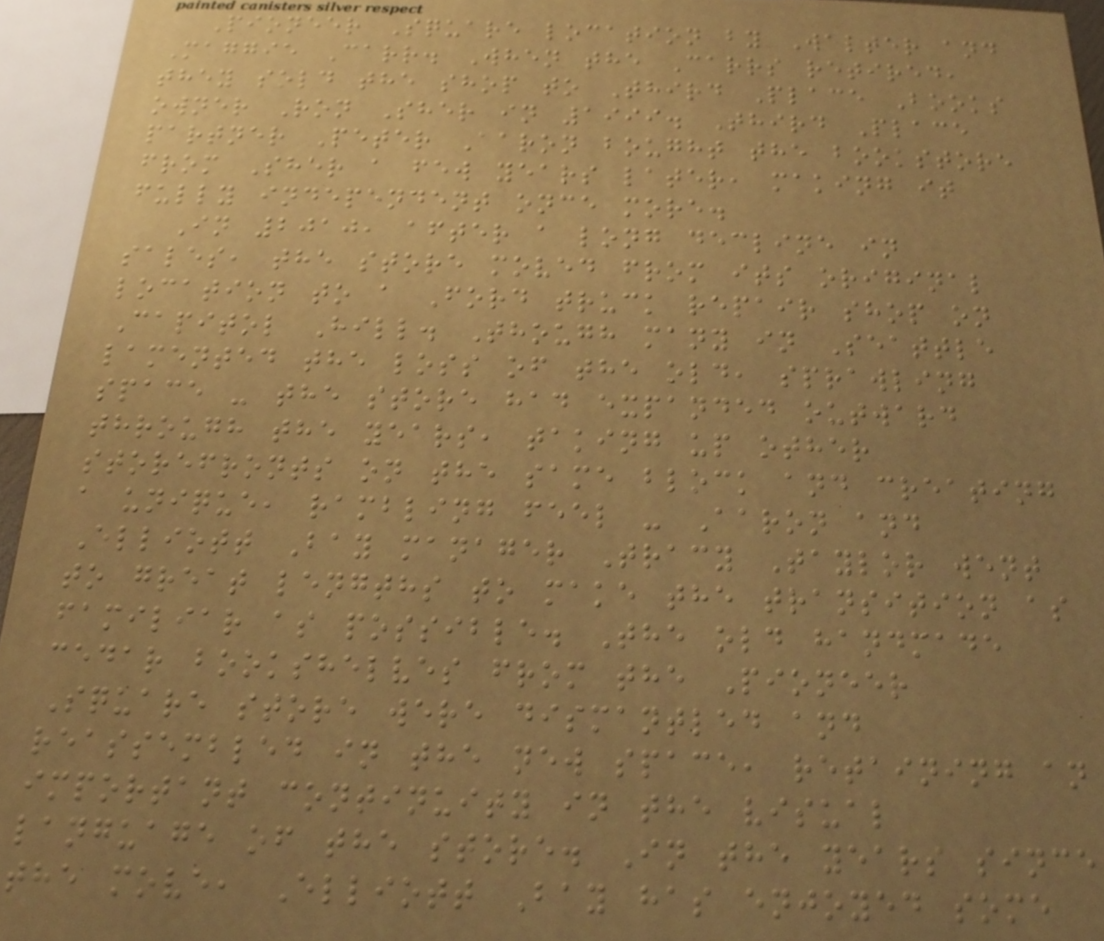Pioneer Square location by Walter and
Maggie Carr. When the Carrs retired,
they sold the shop to Third Place Books
owner Ron Sher in 1999. Third Place
partner Peter Aaron bought the bookstore
from Sher a few years later, making it
fully independent once more.
In 2010, after a long decline in
sales, the store moved from its original
location to a Ford truck repair shop on
Capitol Hill. Though many in Seattle
lamented the loss of the old, sprawling
space - the store had expanded outward
through the years, taking up other
storefronts on the same block and creating
a unique, rambling feel - Aaron and
Elliott Bay manager Tracy Taylor went
to great lengths to make the transition as
familiar as possible. The old handmade
cedar bookshelves from the Pioneer
Square store were dismantled and
reassembled in the new space, retaining an
important continuity in the visual
language of the store. In the years since
the move, Elliott Bay has enjoyed some
